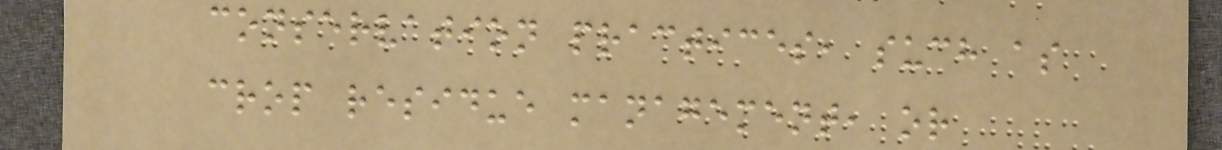conservation practices, such as
crop residue management, or
